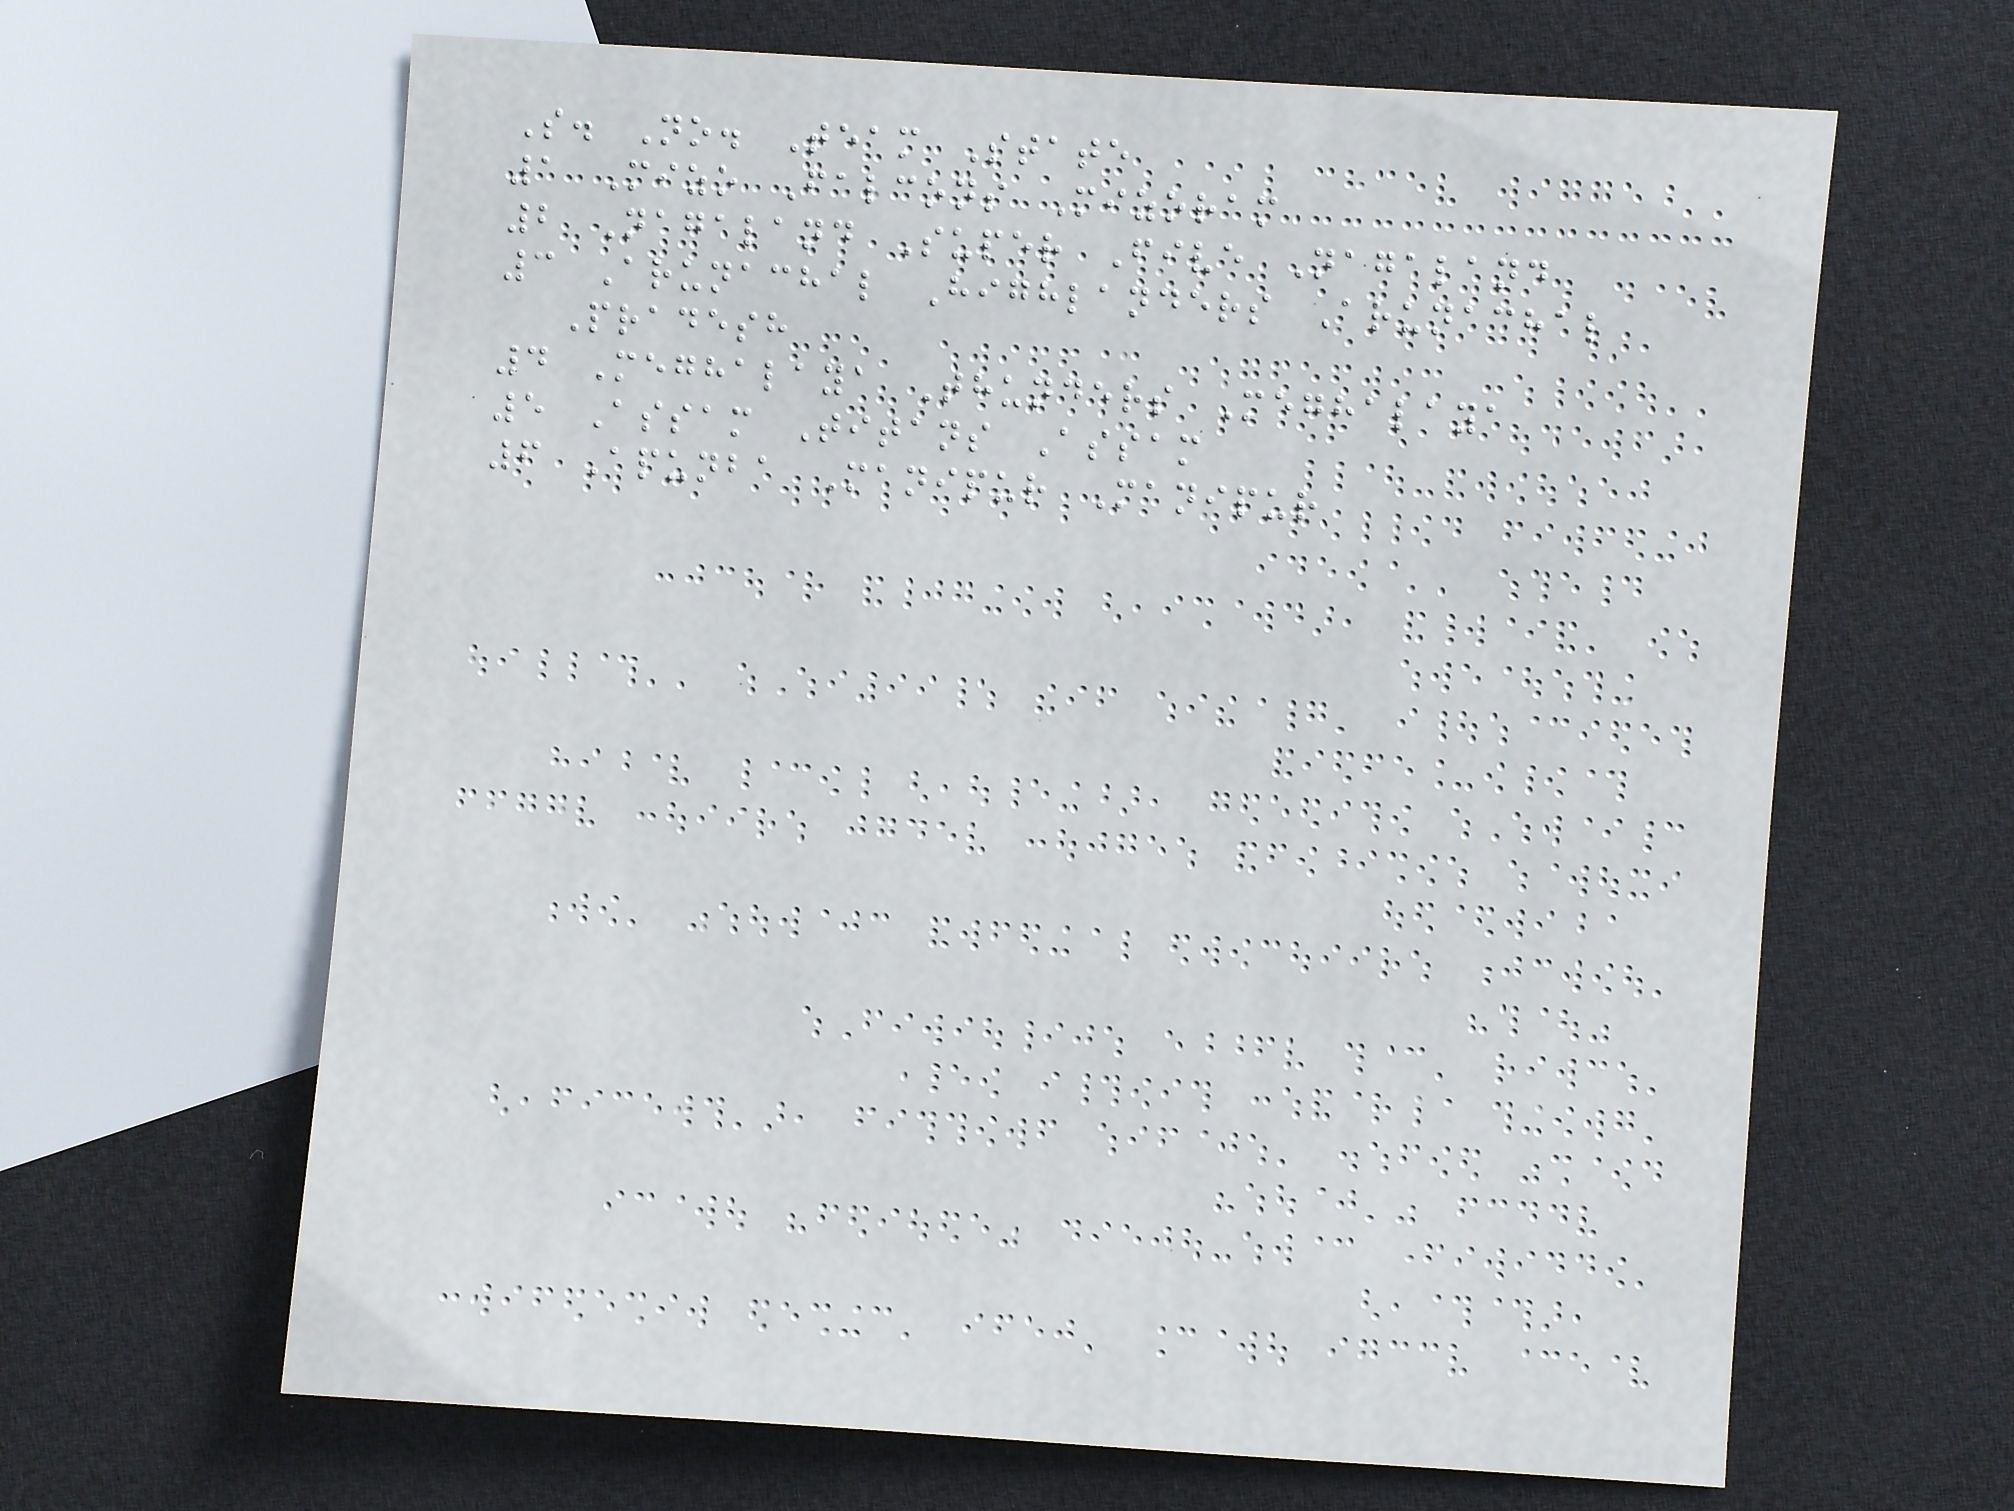S. No. Team State
1 Mizo Falcons Mizoram
2 Nagaland Super Five Nagaland
3 Arunachal Highlanders Arunachal
Pradesh
4 Meghalaya Thunders Meghalaya
5 Assam Titans Assam
6 Apunba Manipur Manipur
